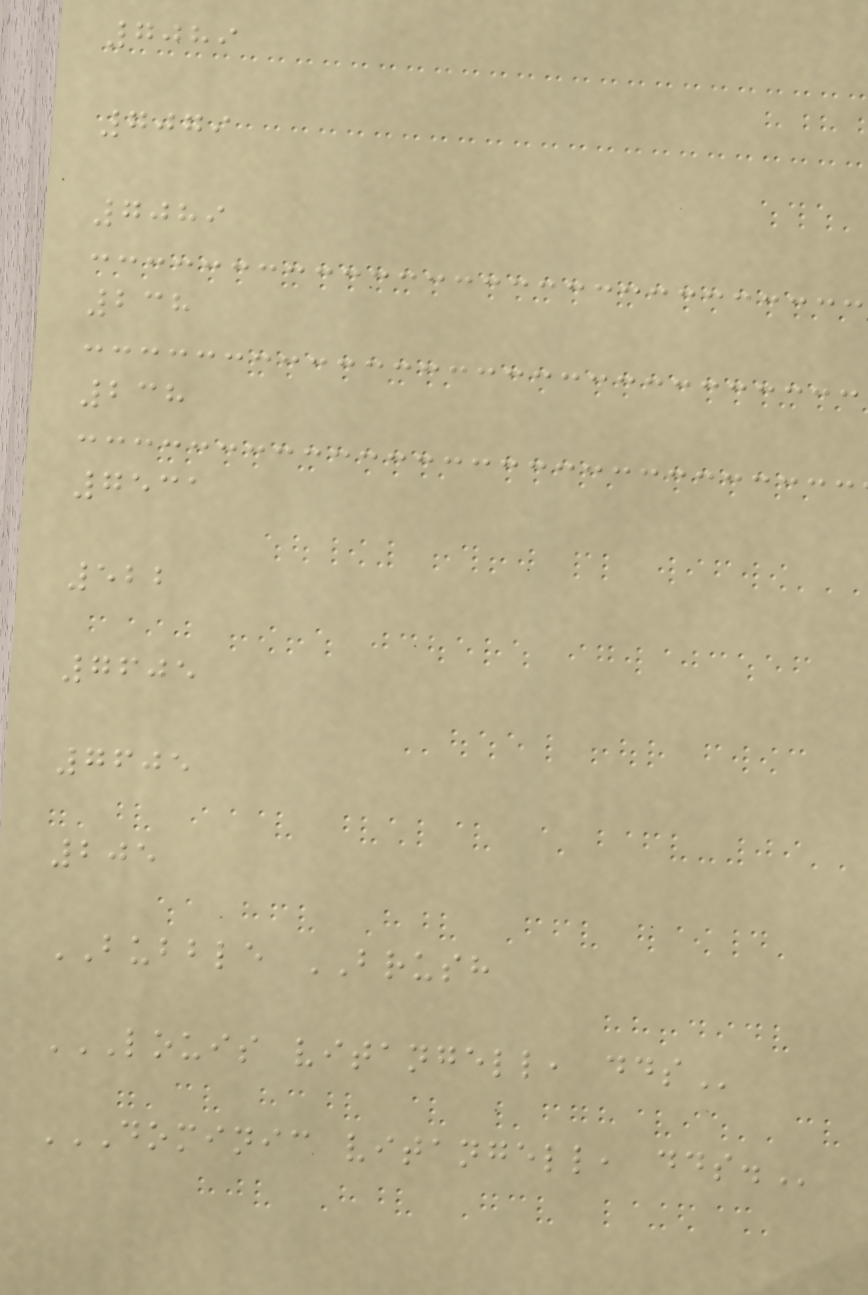7089
7079
7089
238
238
7531
522
7605
7605
205
BUBBLE BRUSH
LOUIS VITANGELL, DDS
DOMINIC VITANGELL, DDS.
